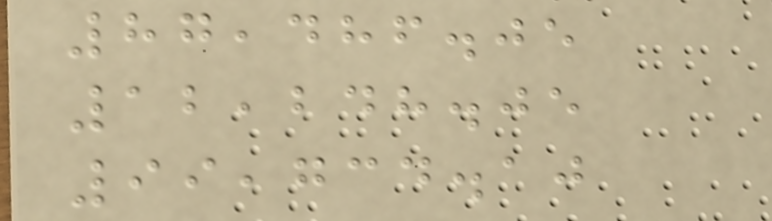87,486.05
12,248.05
99,734.10
